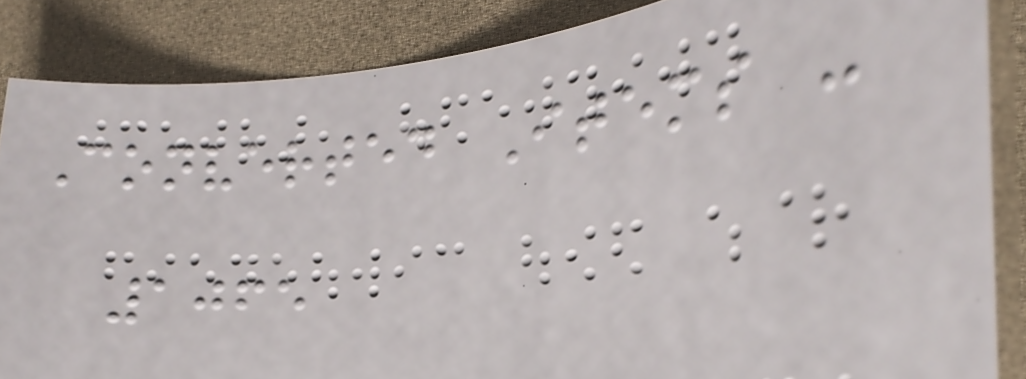Converted Items -
1065
